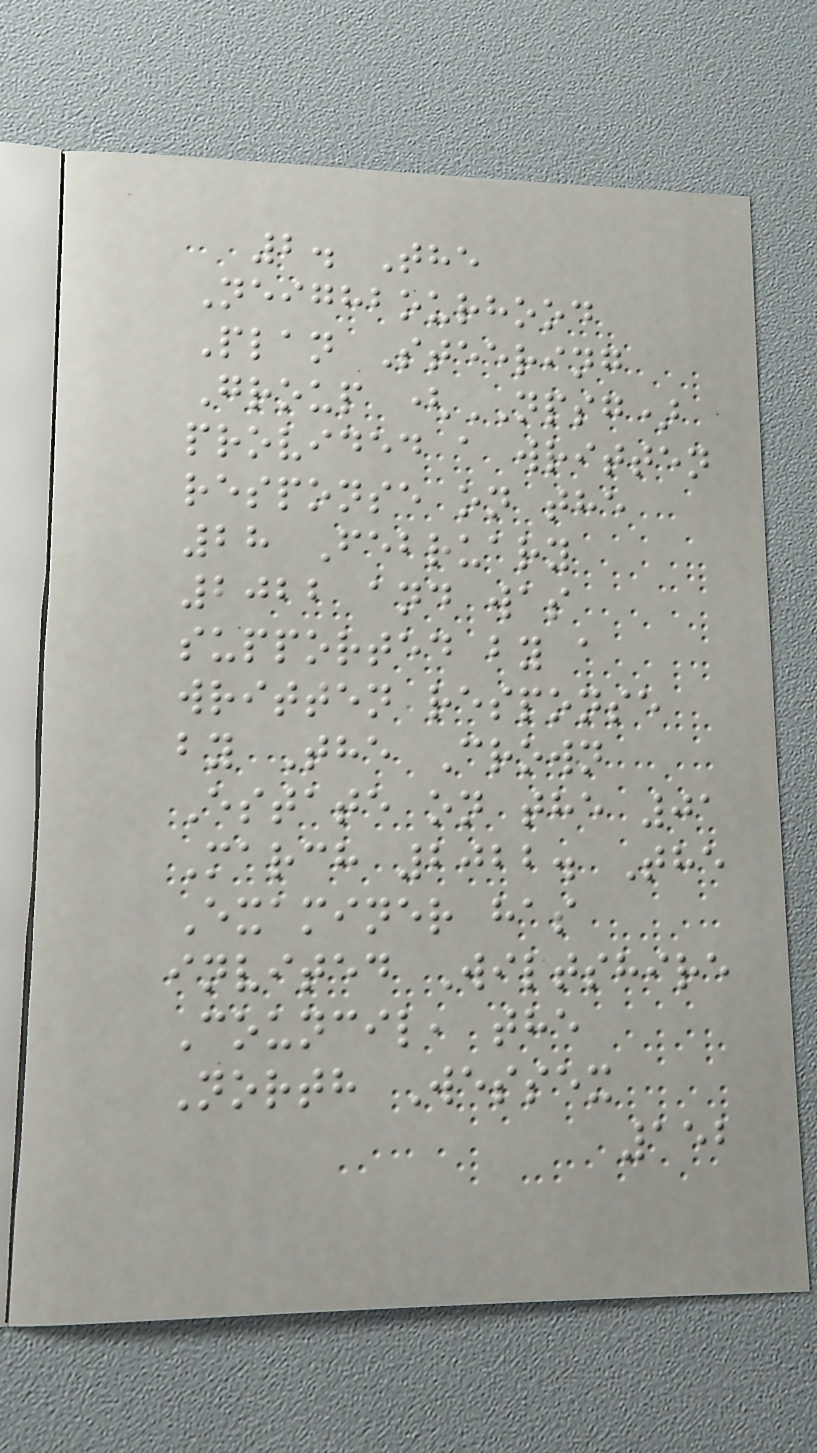2. The
Neighbourhood
Plan Steering
Group (NPSG)
provided a written
response on the
28 February
2022 and was
supported by a
written response
by The Crown
Estate on the 01
March 2022. The
Examiner has
invited Wiltshire
Council, the
North Wessex
152
